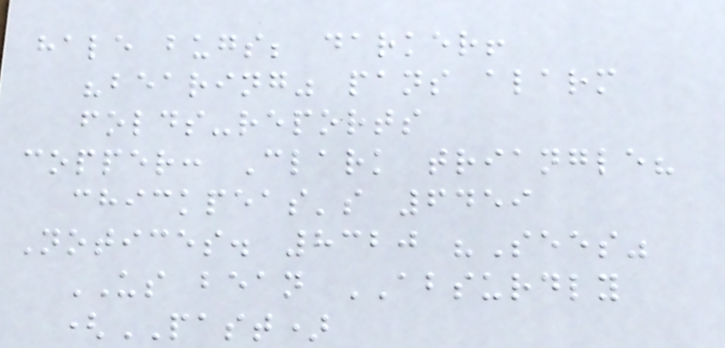hale bugs; darker!
"bearing" pans alarm
folds-reports
copper: Clark triangle?
chickpeas's 6459
Notices. 8320 "Sees"
US bean ABSURDLY
(PAST)
